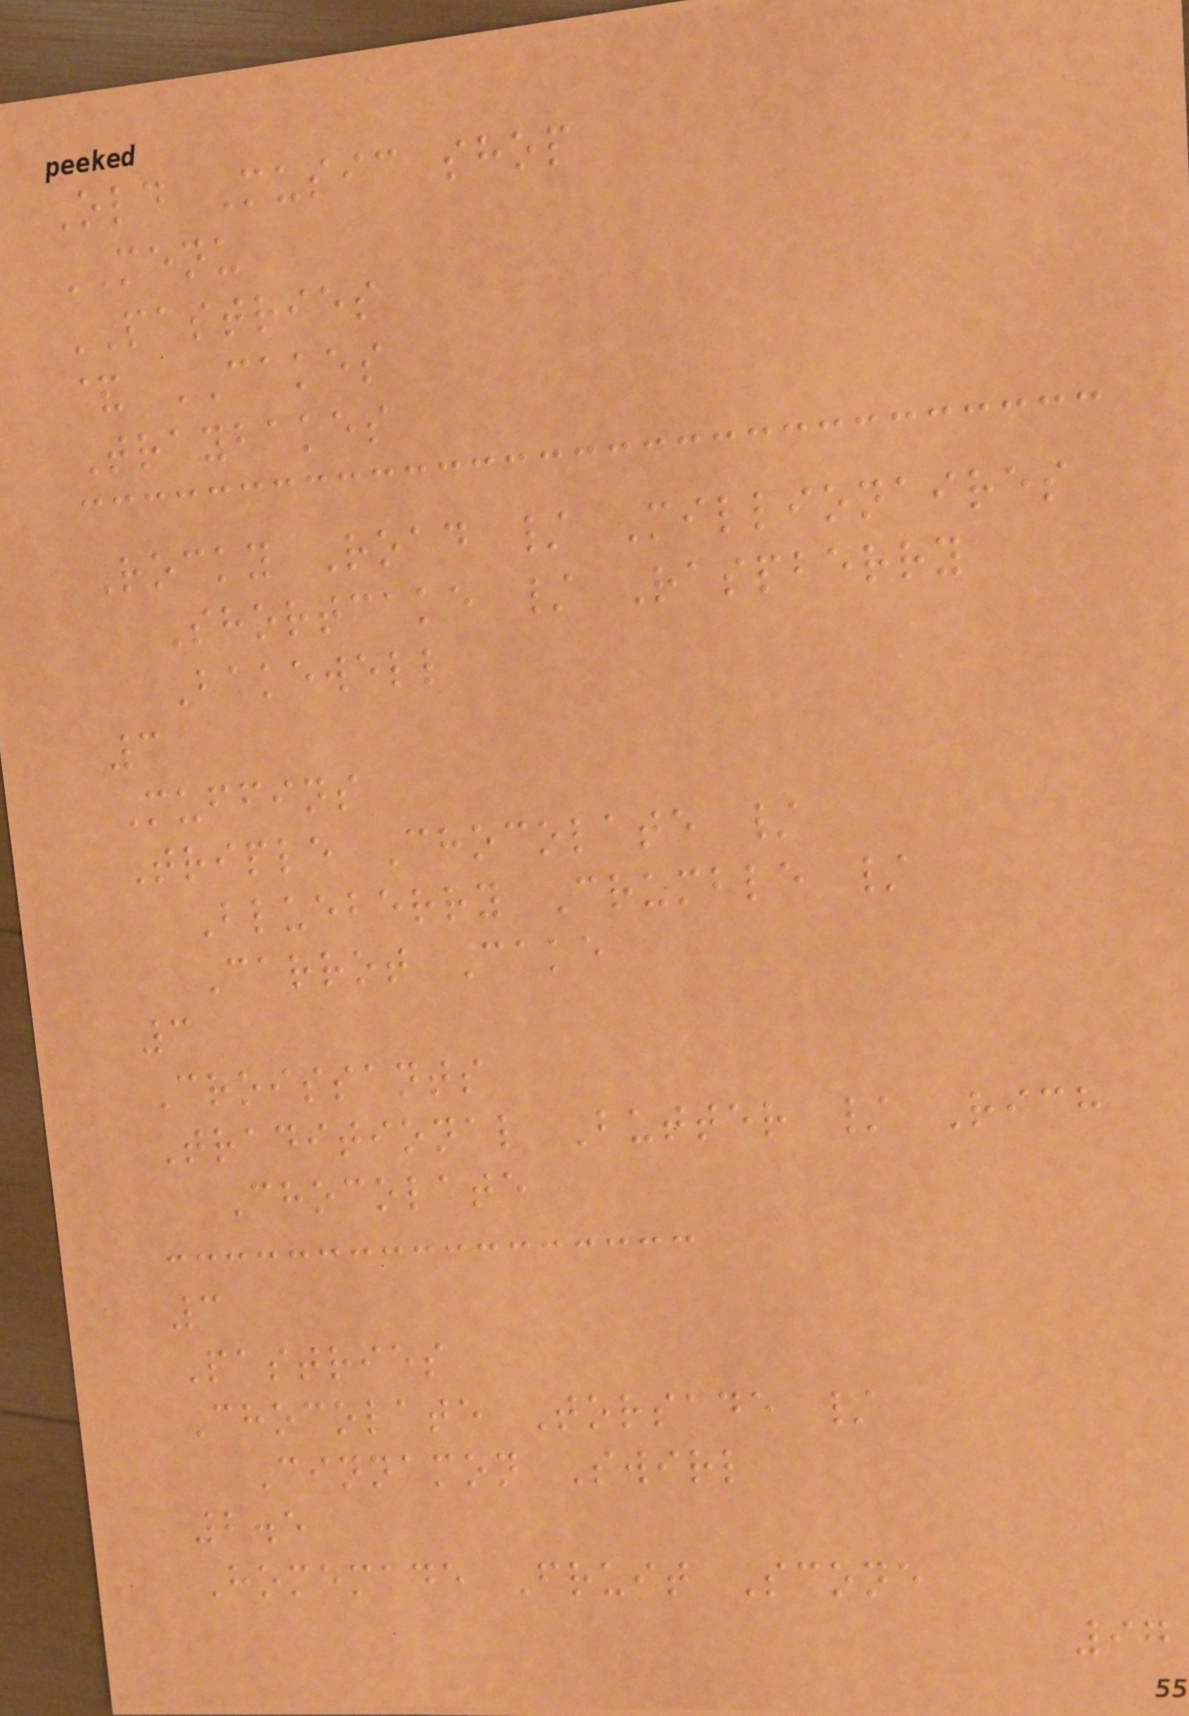Old Music shop
MENU
PASTRIES
& CAKES
Traybakes
Rocky Road / Millionaires
Shortcake / Raspberry
Bakewell
3
Muffins
Triple Chocolate /
Blueberry Crumble /
Carrot Cake
3
Croissants
Traditional Butter / Rich
Chocolate
3
Pastries
Chocolate Torsade /
Cinnamon Swirl
2.5
Homemade Fruit Scone
97
